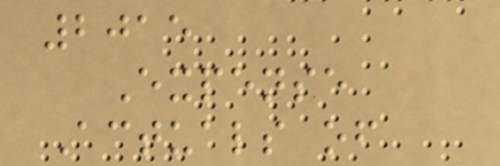2015
Expense
Actuals of
